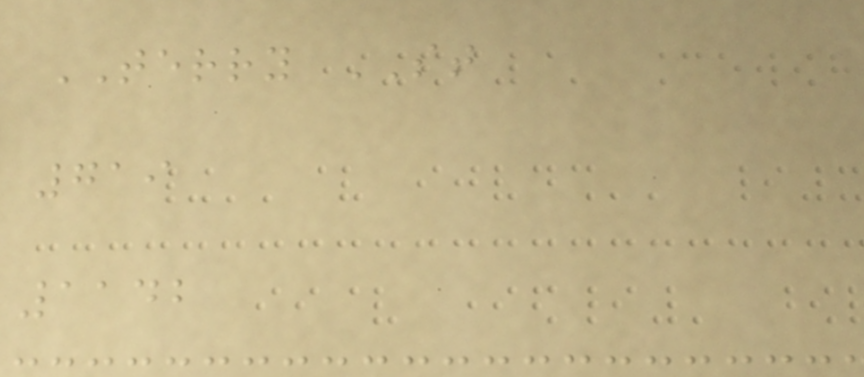TERRY ST
719
1142
